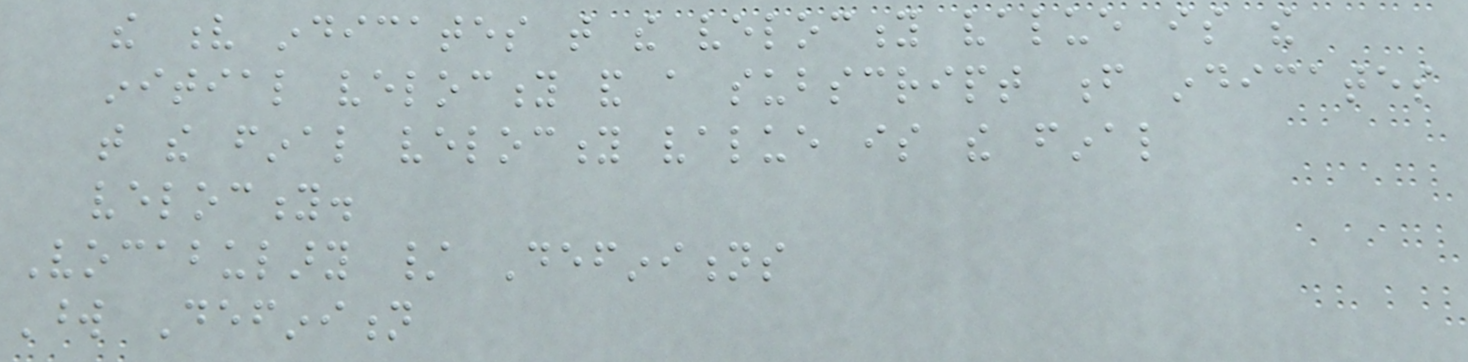the v indicates that the velocity value is the
initial velocity and a subscript f indicates
that the final velocity value is the final
velocity.
Vocabulary / Definitions
Word Definition
